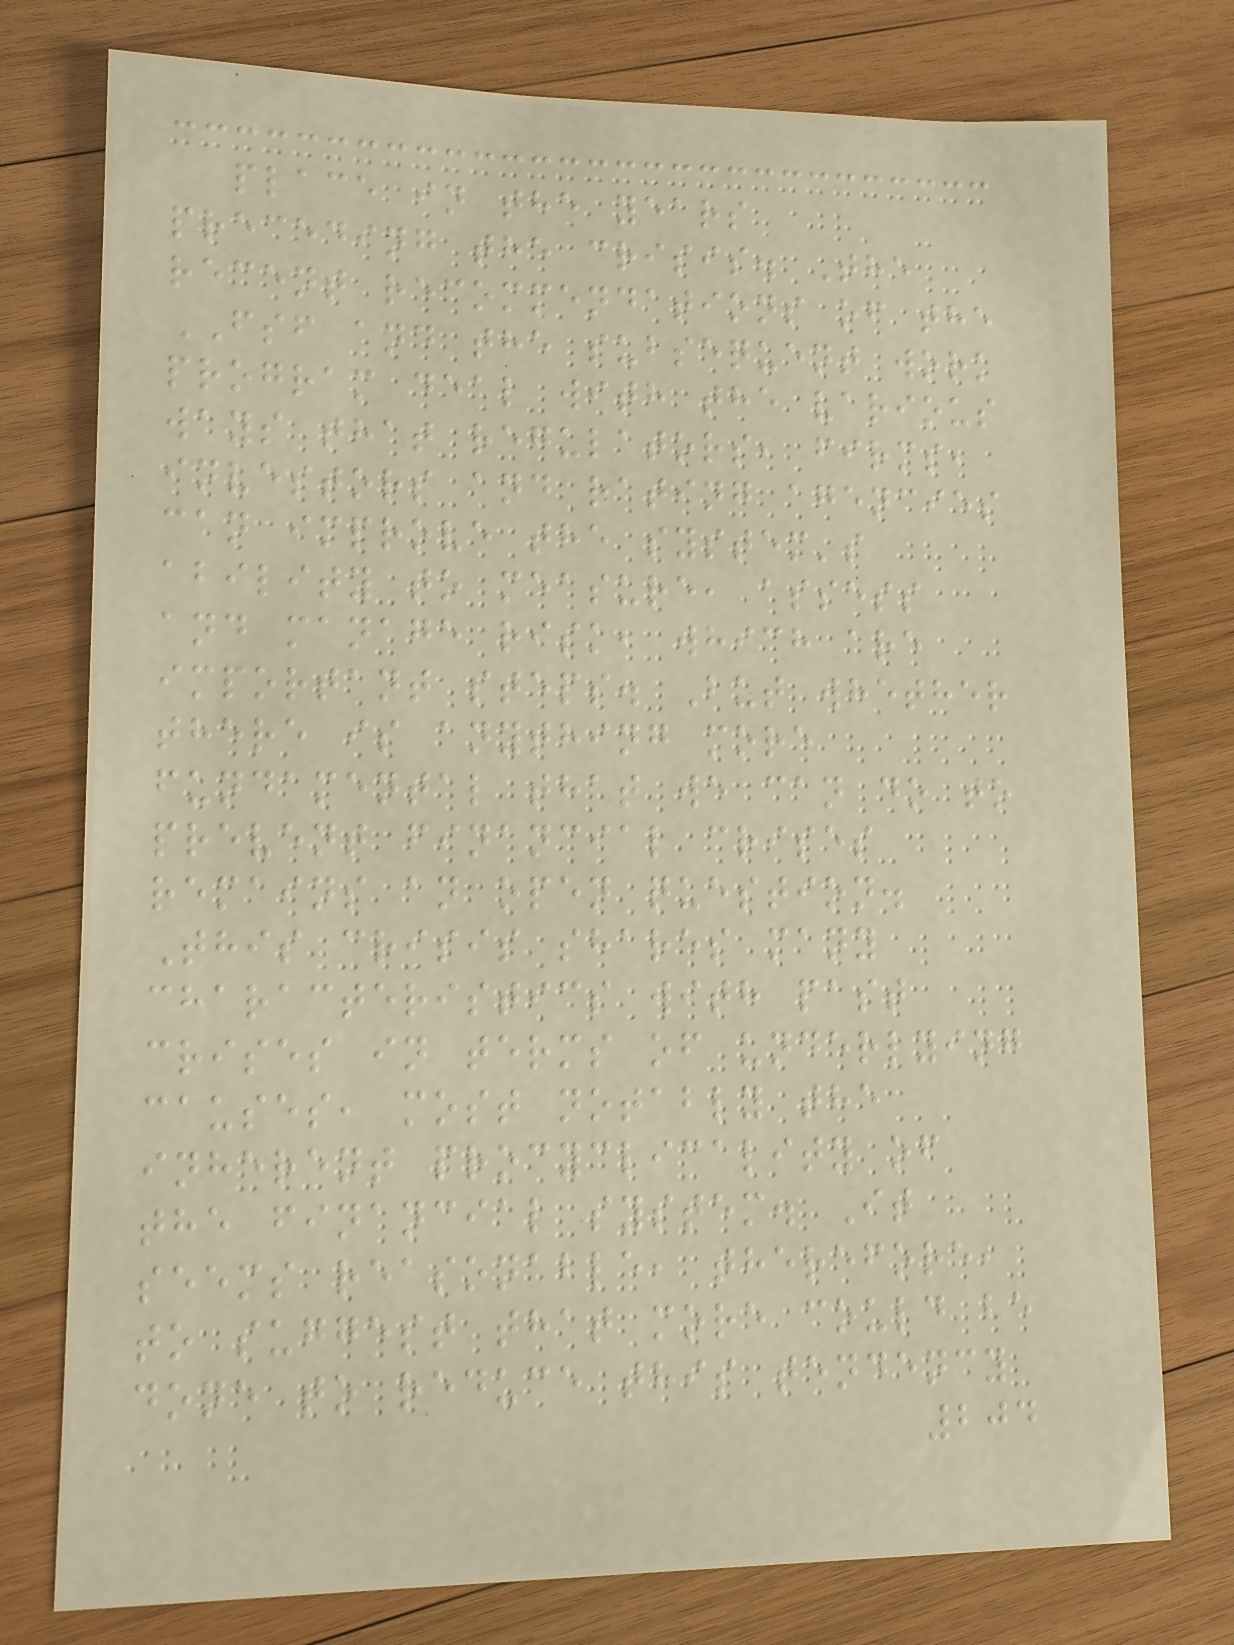place in the years
preceding the crisis. The
recent recommendations of the
FSF and the subsequent work
program deal with the various
ways that regulators, firms,
investors and rating agencies
can improve the system's
ability to measure, assess
and manage risk, which are
important steps. But whether
there is anything more
fundamental that we can do to
prevent financial crises
remains an open question.
This crisis shares many
characteristics with past
crises in terms of underlying
causes, most notably the
inherent procyclicality of
the financial system. It
seems reasonable, therefore,
to suggest that more could be
done to reduce this tendency
204
